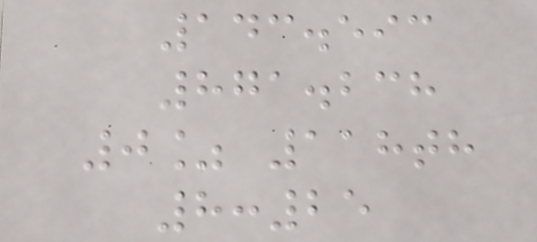143.593
871.238
0% 118th
8:25
